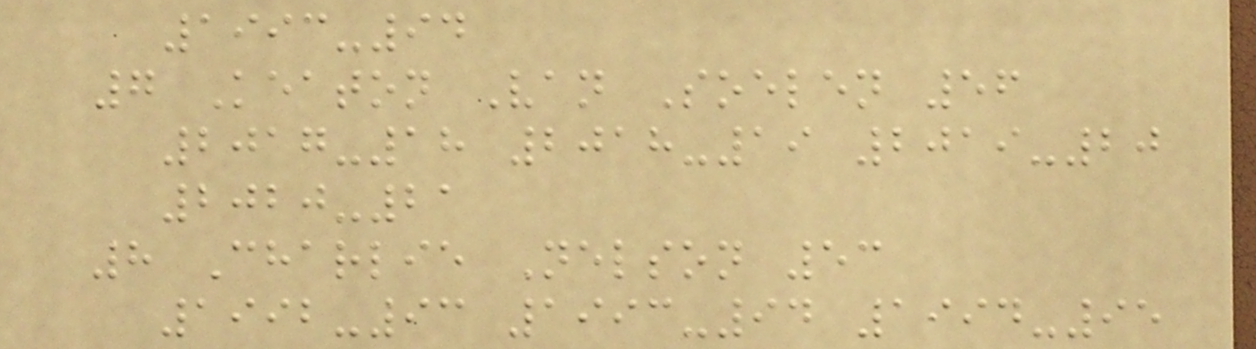1993-94
7 Keaton Van Soelen 56
2017-18 2018-19 2019-20
2020-21
8 Charlie Nelson 53
1992-93 1993-94 1994-95
